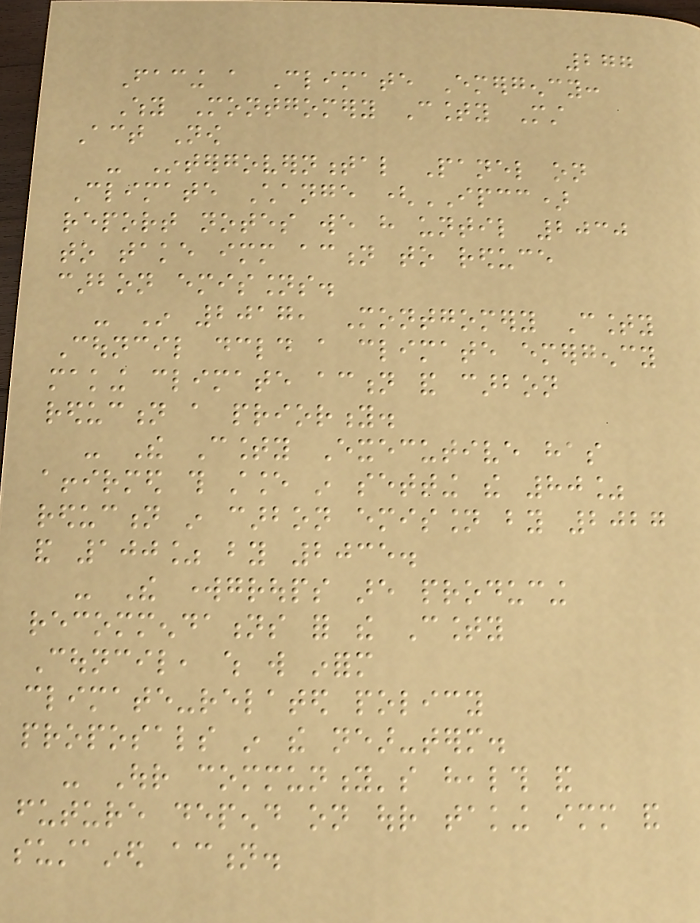277
Facing a Climate Emergency:
Why Montgomery County Must
Act Now
- Intergovernmental Panel on
Climate Change (IPCC)
report notes we have until 2030
to take immediate action to reduce
carbon emissions.
- In 2017, Montgomery County
Council declared a climate emergency
making climate action and carbon
reduction a priority.
- The County Executive has
affirmed this stance in setting the 80%
reduction in carbon emission by 2027
and 100% by 2035.
- The workgroups are producing
recommendations for the County
Council, which will inform
climate-related policy
proposals in the near-term.
- Our community's health and
future depend on our taking immediate and
sustained action.
